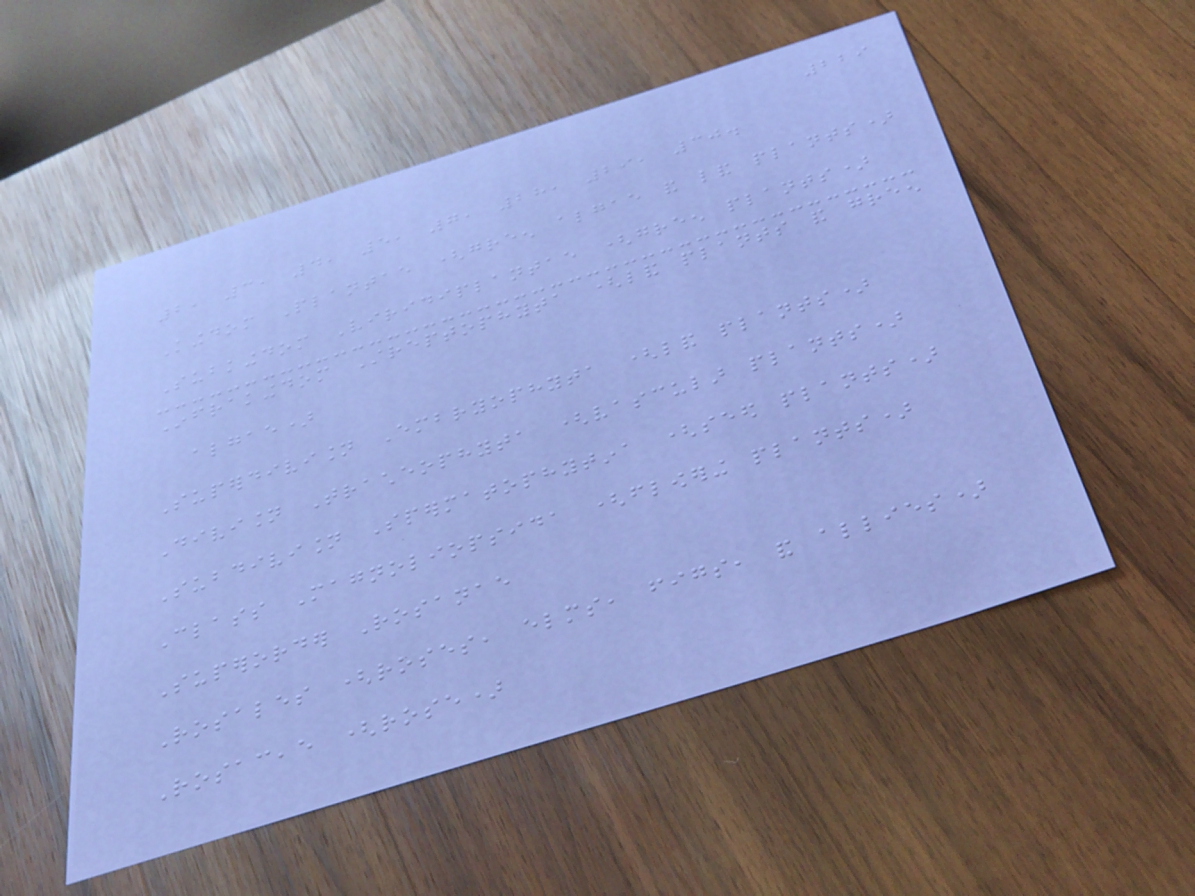229
2, 3, 4, 5, 7, 28, 29, 30.
Kingdom Plantae (green algae and land plants)
Subkingdom Viridiplantae (green plants)
Infrakingdom Streptophyta (land plants and green
algae)
Superdivision Embryophyta (land plants)
Division Tracheophyta (vascular plants)
Subdivision Spermatophytina (seed plants)
Class Magnoliopsida (flowering plants)
Superorder Rosanae
Rosales (roses, elms, figs, and allies)
Rosaceae (rose)
